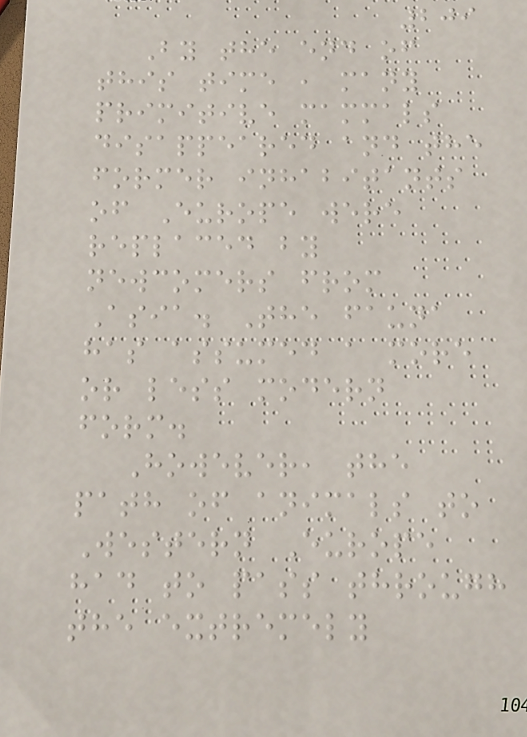209
By the end of
this time , many
primitive mammals
disappeared and the
former inhabitants
of Europe were
replaced by
newcomers from
Asia. The fauna
has assumed a more
or less modern
form.
However, the
path of animals to
Western Europe
had to pass through
the extremely
